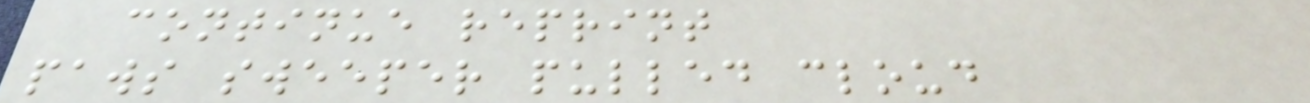continue reprint
paws sweeper pulled cloud
